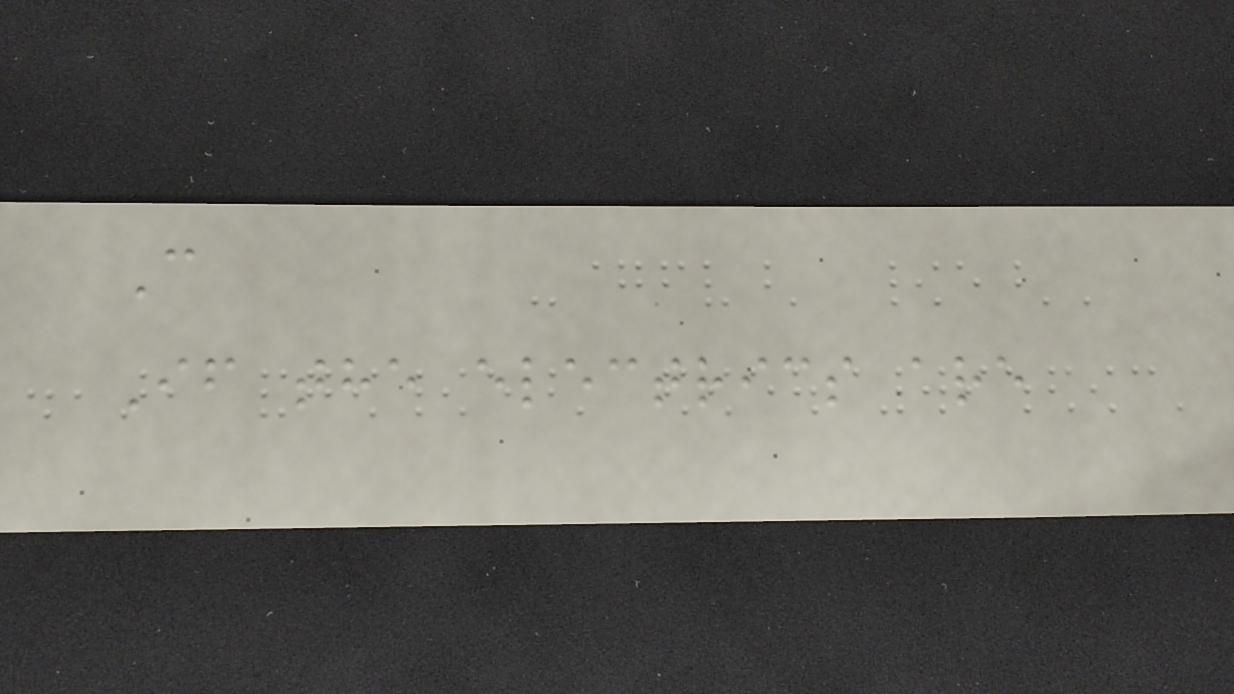C
If the electrics are
